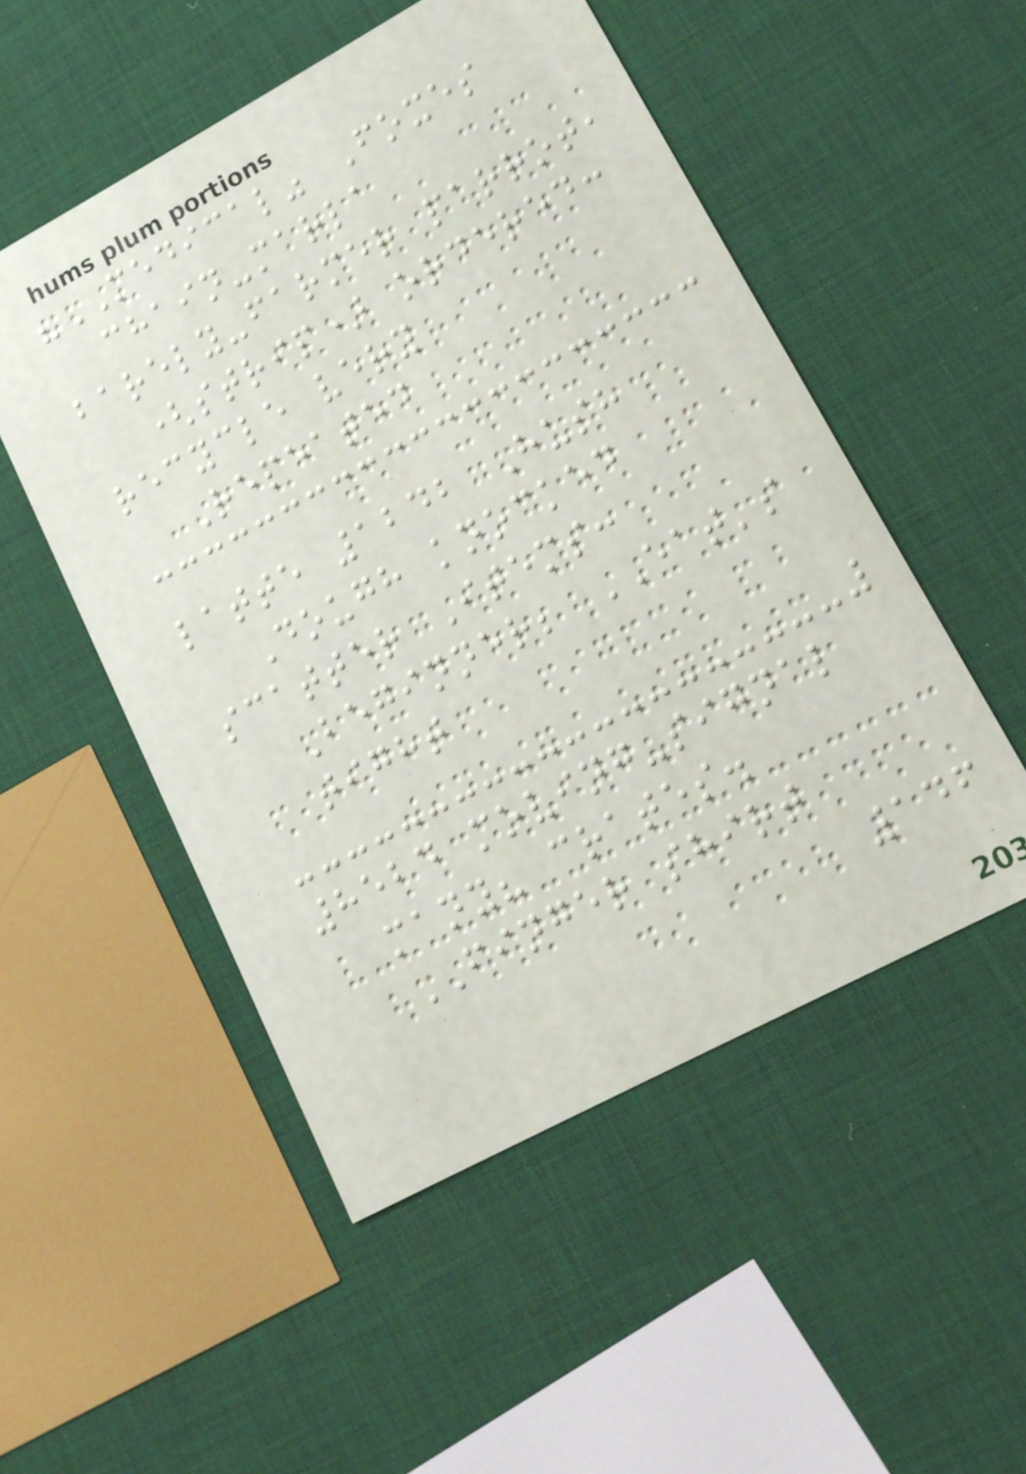"MEDICAL" Foxes
chain-marla
barely-farmer parrot,
(strip) ordered:
recycle very
Repeated
latte 1242 Hush
Dough knocked
scatter Items:
Beginner; EAT's
tight
8524 moving-signal
many? crates.
FINGER shirt
146
